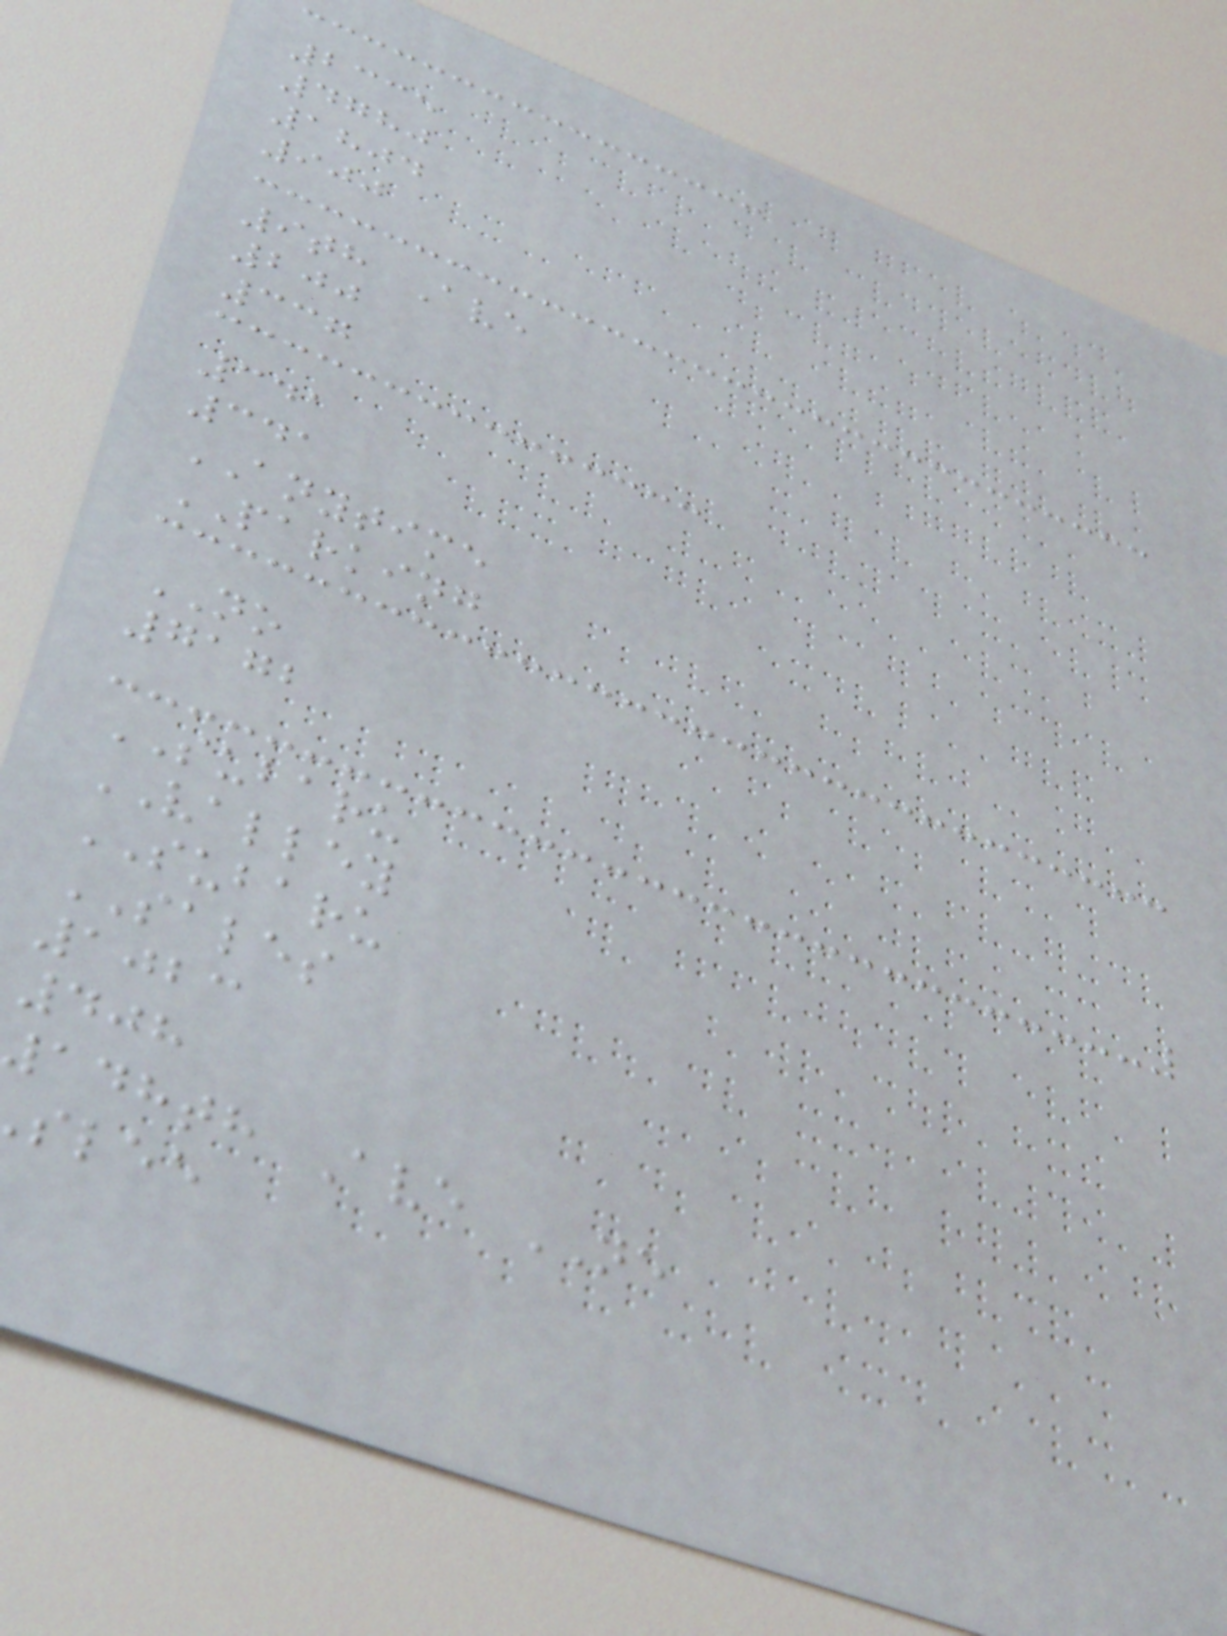2335
4780
1804
900
9th Ave
200
337
341
341
ANYTIME
PARKING
NO
7172
SUBARU
VALLEY
SUBARU
SALES
1023
408
adhth Ave NE
slee
